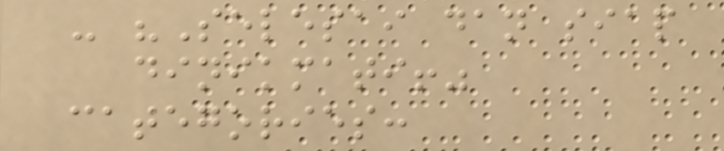- "Selesai dan siap
dinikmati!"
categories:
